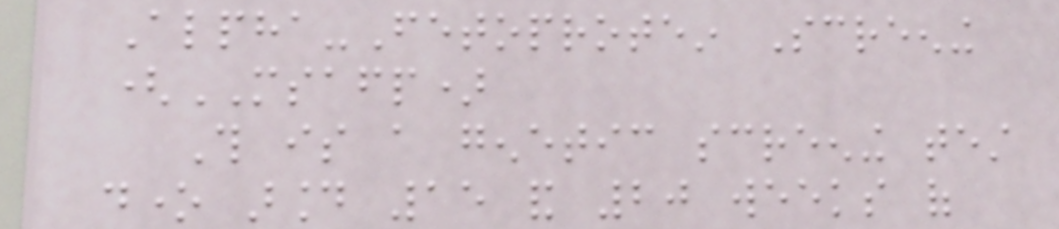Alpha-Fetoprotein Screening
(MSAFP)
This is a genetic screening test
done around 15 and 20 weeks of
